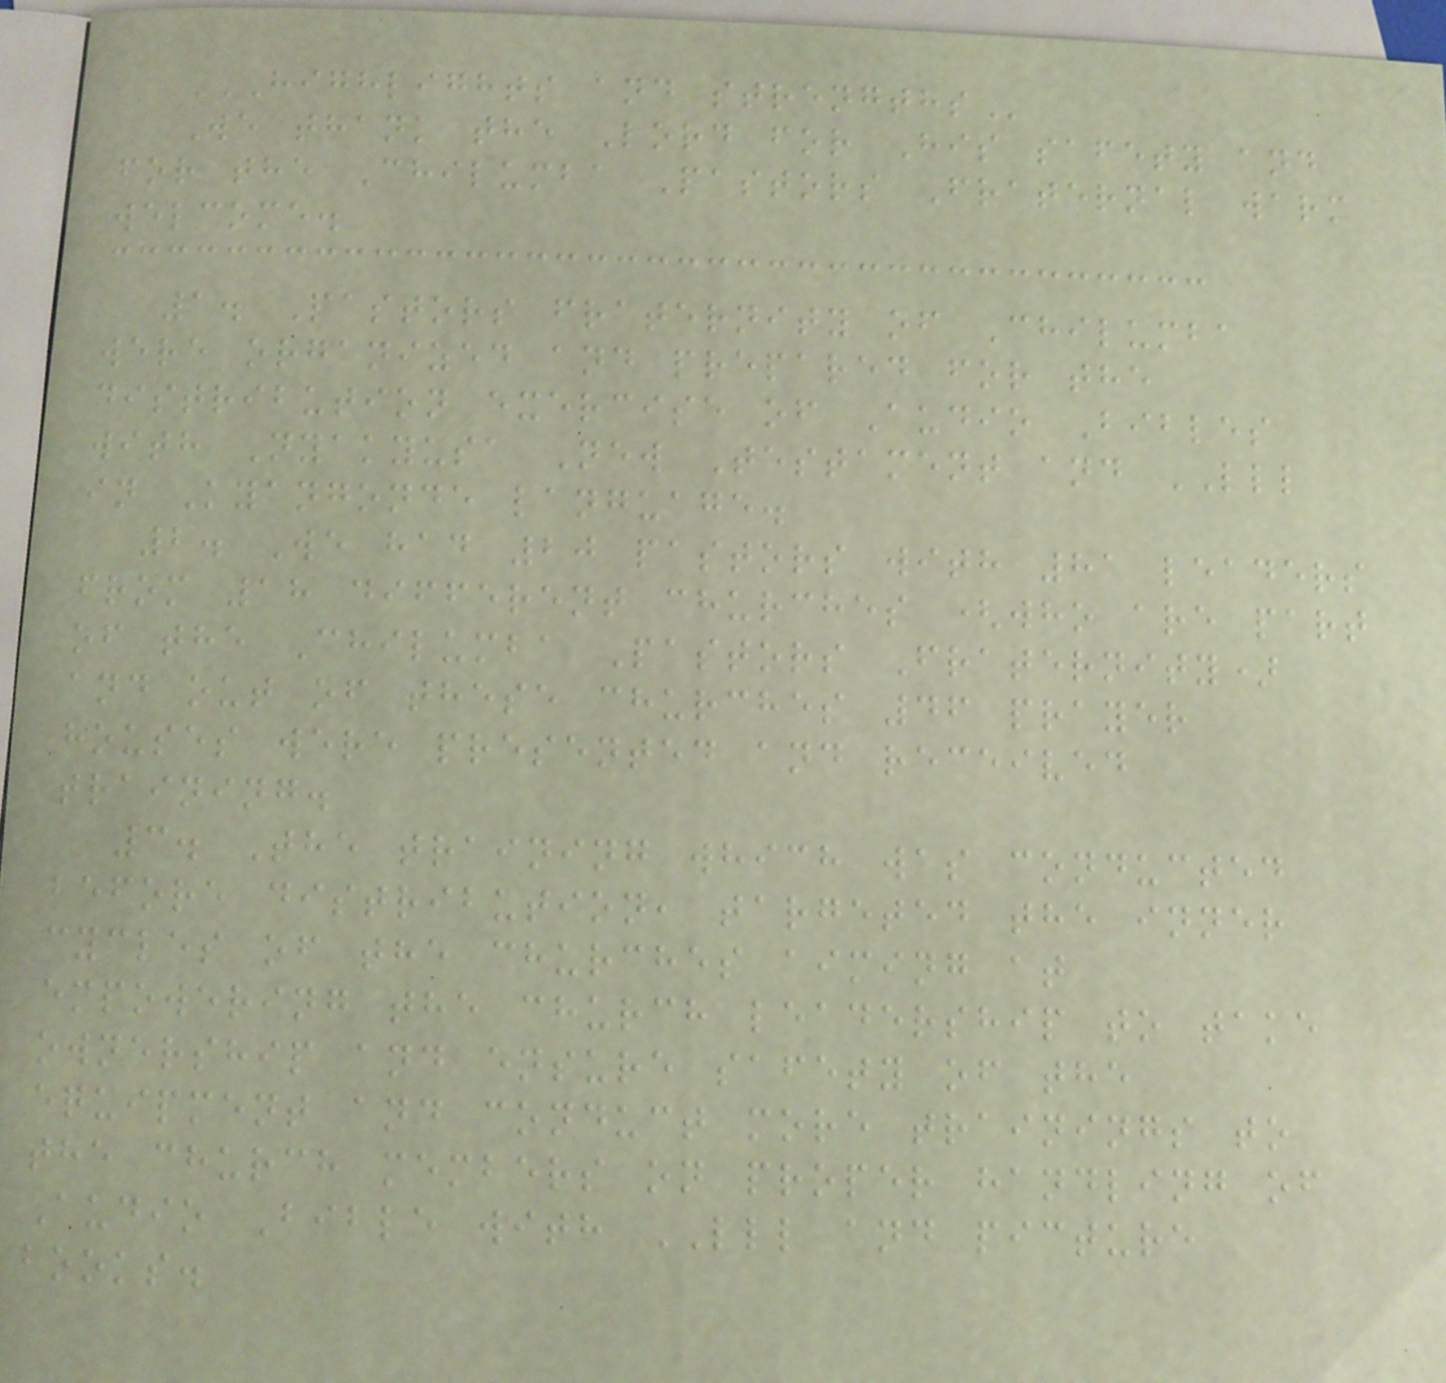HIGHLIGHTS AND STRENGTHS
We thank the Lord for His safety and
for the Chilumba Pastors Fraternal warm
welcome.
1. Pastors fraternity of Chilumba
were organized and prepared for the
distribution exercise of Audio Bibles
with Nyakyusa New Testament and LLL
in Kyangonde language.
2. We had 20 pastors with 81 leaders
from 18 different churches (who are part
of the Chilumba Pastors Fraternity)
and out of these churches 46 prayer
houses were presented and received
training.
3. The training which was conducted
before distribution, targeted the inner
cycles of the churches aiming at
empowering the church leadership to take
ownership and ensure safety of the
equipment and conduct more trainings to
the church members on proper handling of
Audio Bible with LLL and picture
books.
